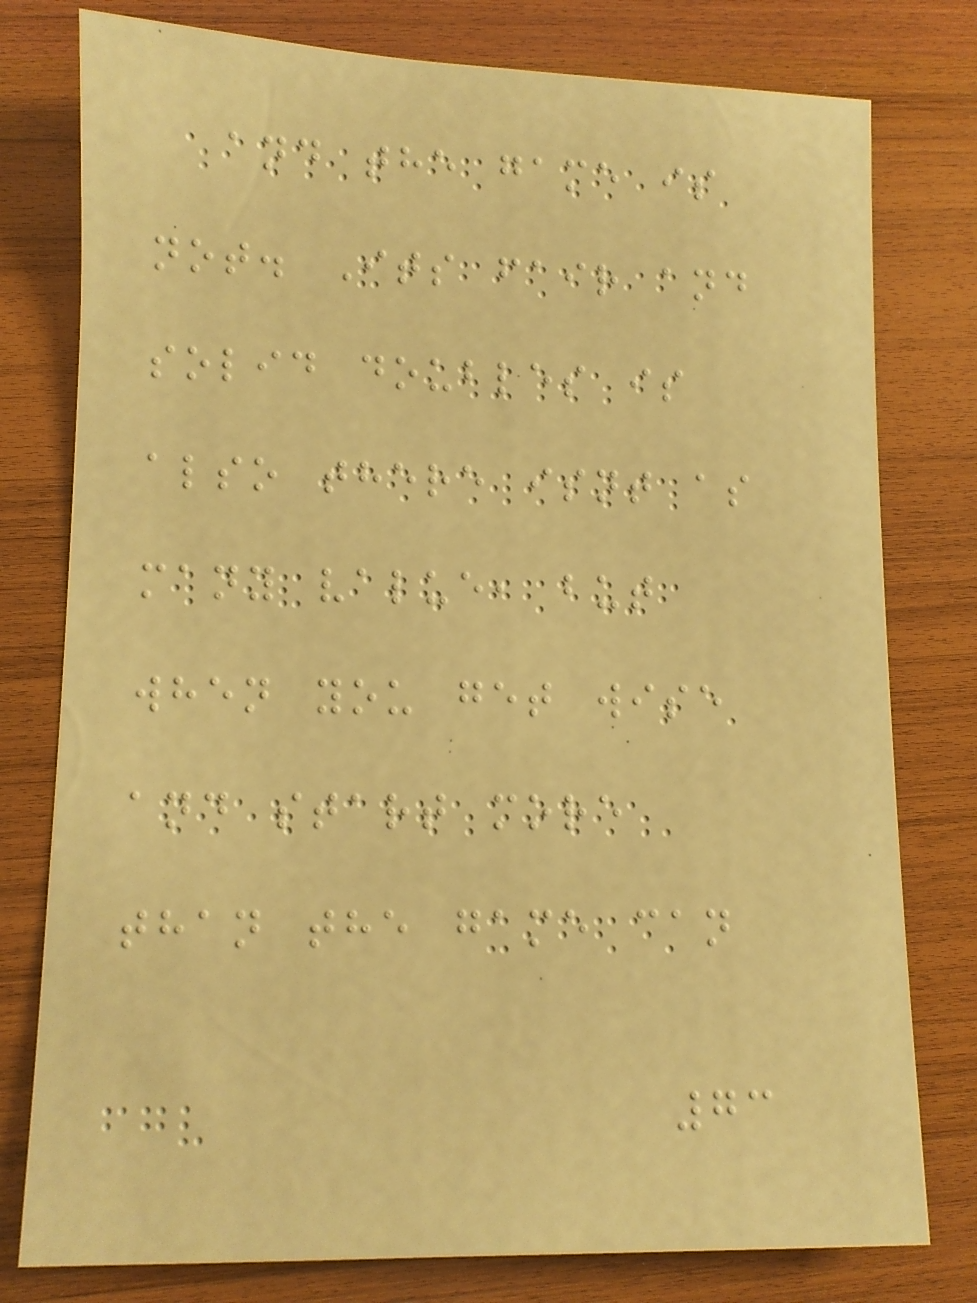and the game is
not. Its fair and
solid doubles is
also there isnt as
many value, but
when you get wise
and start more
than the game can
73
